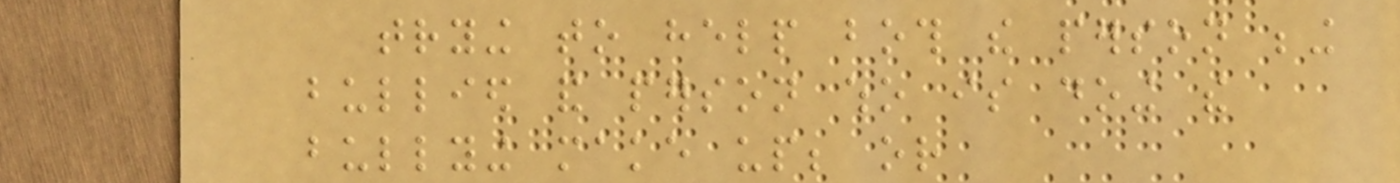trying to help both the person being
bullied and person who is doing the
bullying make up; or
